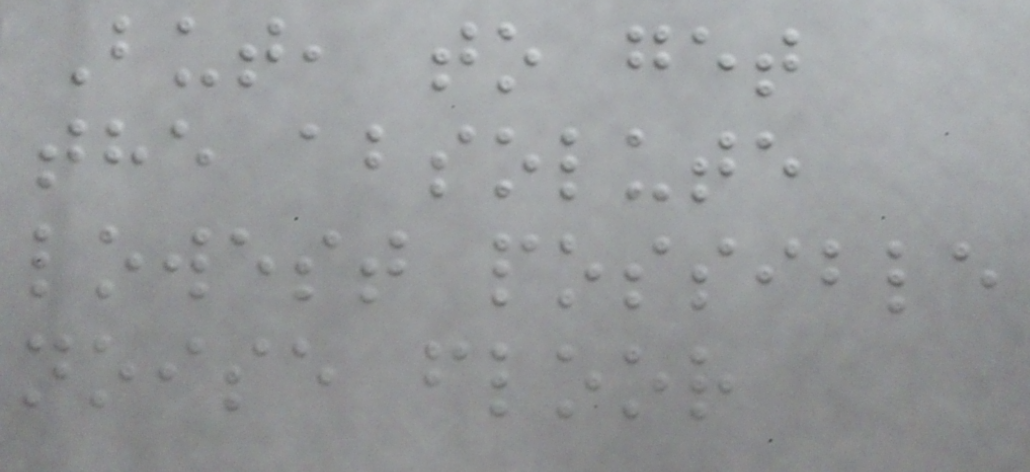But, to get
the absolute
lowest possible
noise floor
